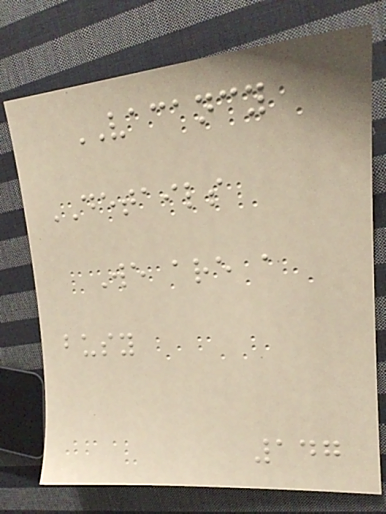VACANCY
DETAILS
We are a
busy
147
